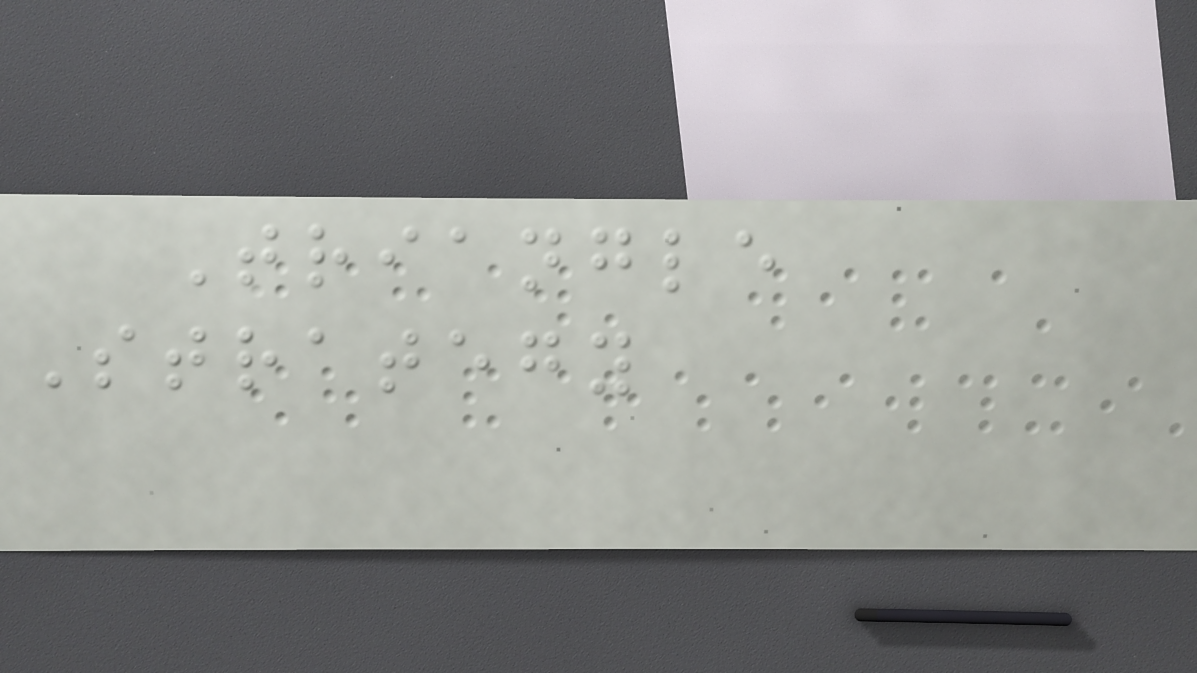Triangle
Strategy
